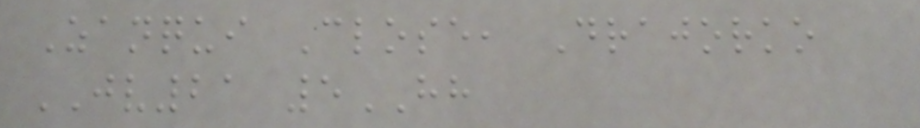Zanqui Close, Drajorko
JV21 5HH
